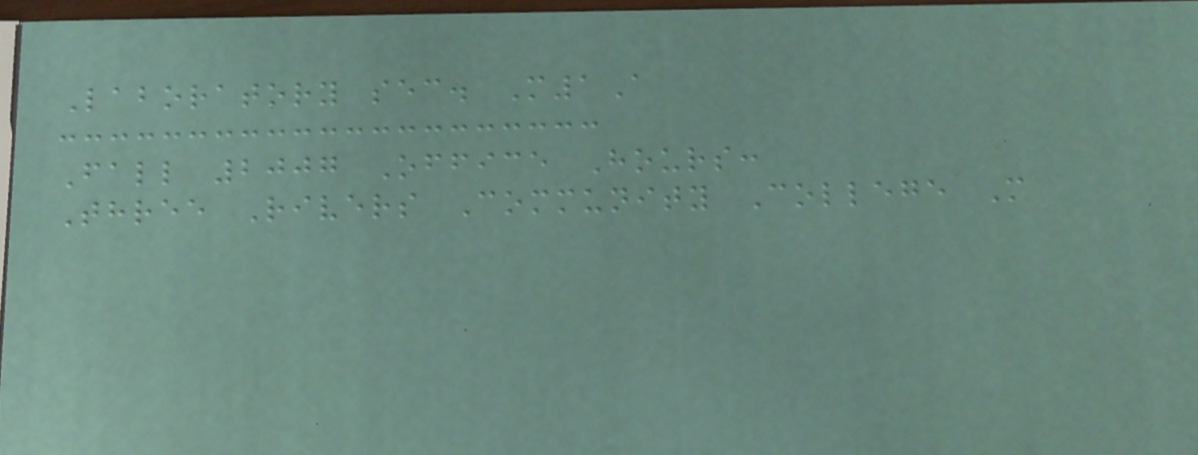Laboratory sec. M1A
Fall 2007 Office Hours:
Three Rivers Community College M
